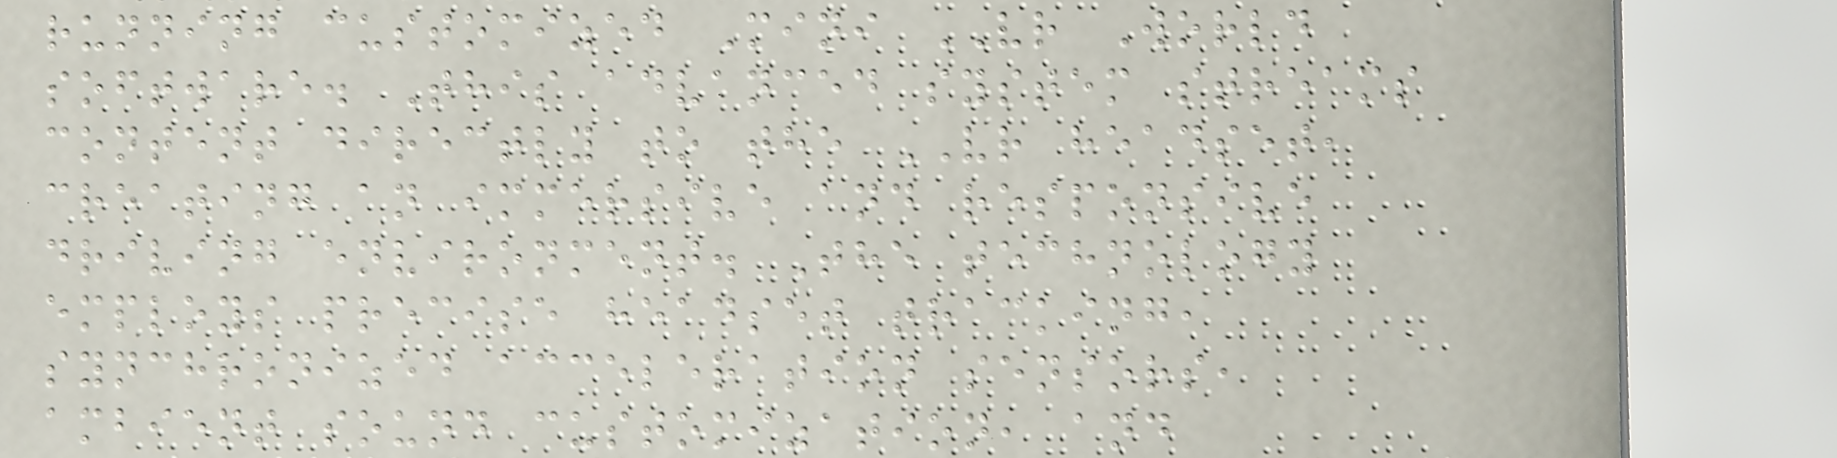running customized Mini VR World
software. This advanced system streams
content directly to the VR headset,
creating an immersive and responsive
driving environment. The technology
employs precise headset tracking,
synchronized acceleration sensors,
ambient sound customization, and
